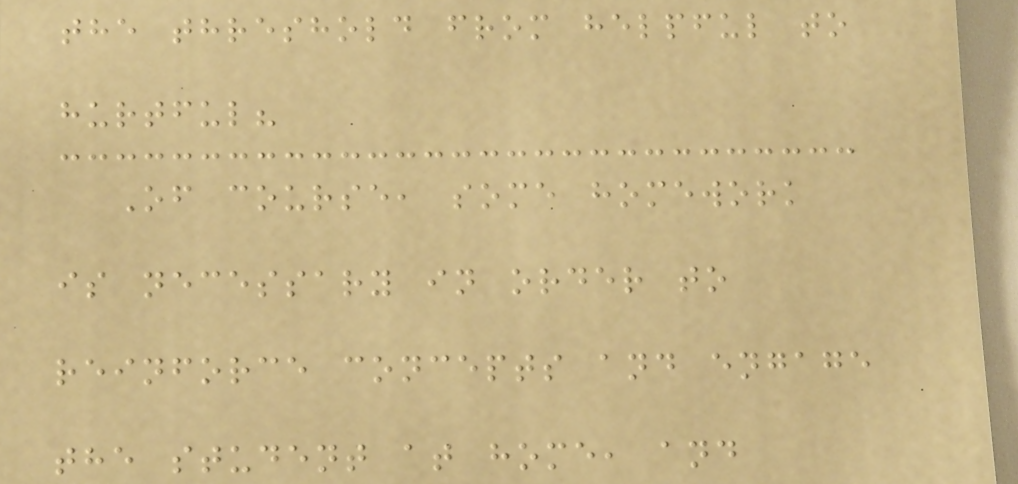the threshold from helpful to
hurtful?
Of course, some homework
is necessary in order to
reinforce concepts and engage
the student at home, and
